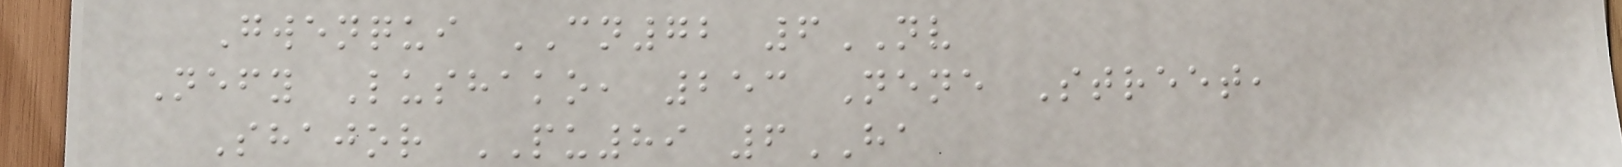Gwenqui CN72 6NV
Nefy Lushako, 253 Nene Street,
Shajor PU89 6HA
